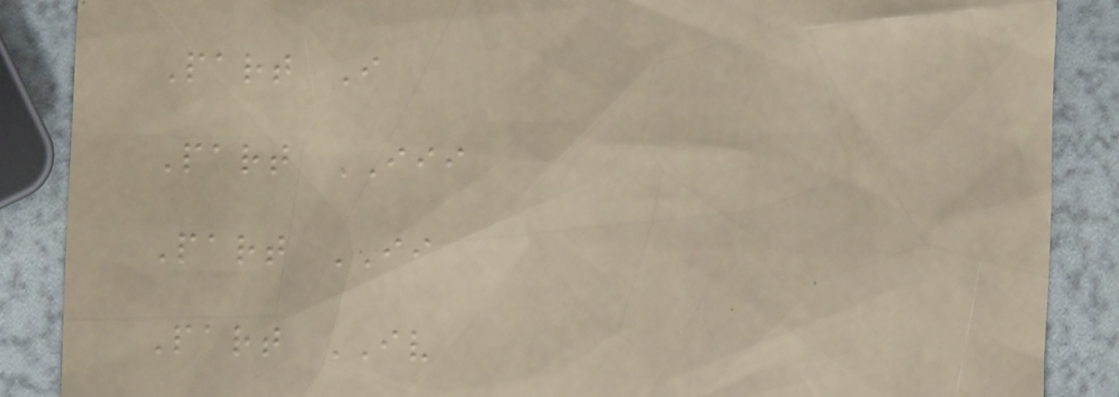Part I
Part III
Part II
Part IV
